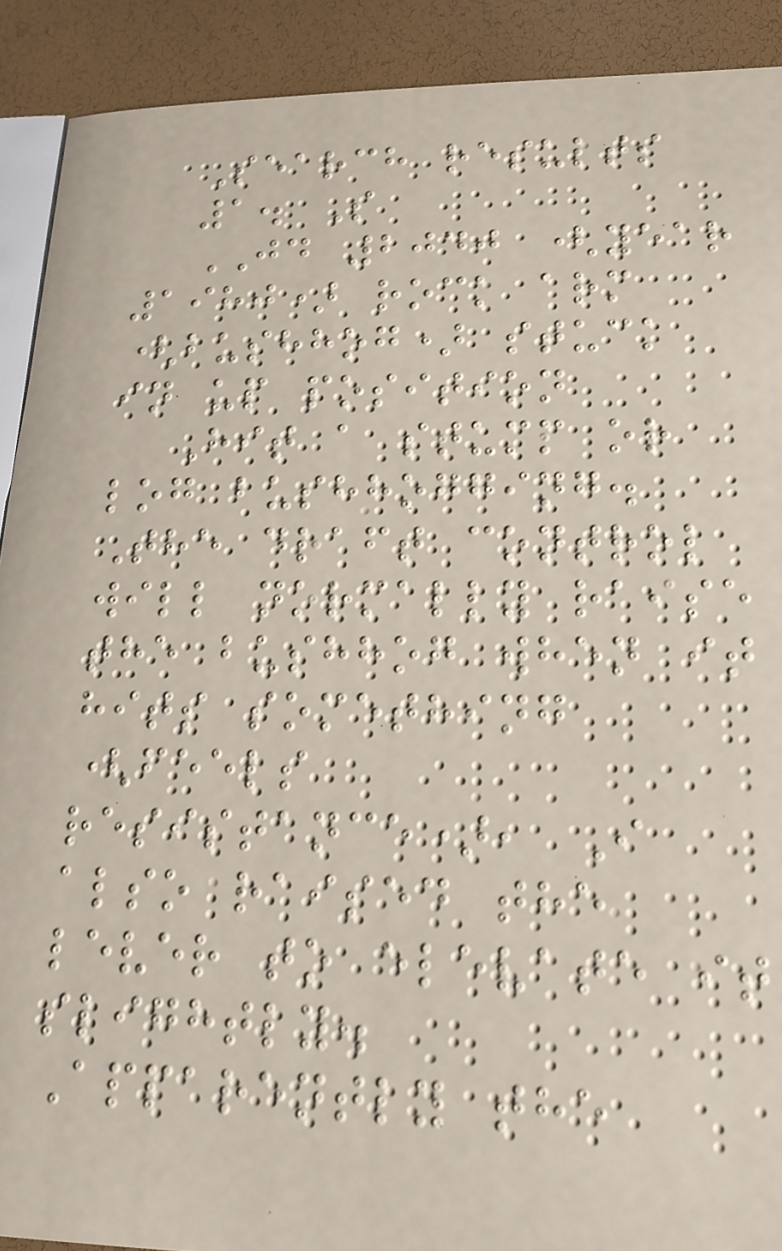Search results
1. S
JD 2040 (year
1980) rock arm
(bushhog) stuck
in up position
Hit a stump or
log bushhogging.
The draft control
will normally raise
the bushhog when it
hits something
(feels
resistance), I
also raised the
lever to elevate it
slightly.
Apparently the
